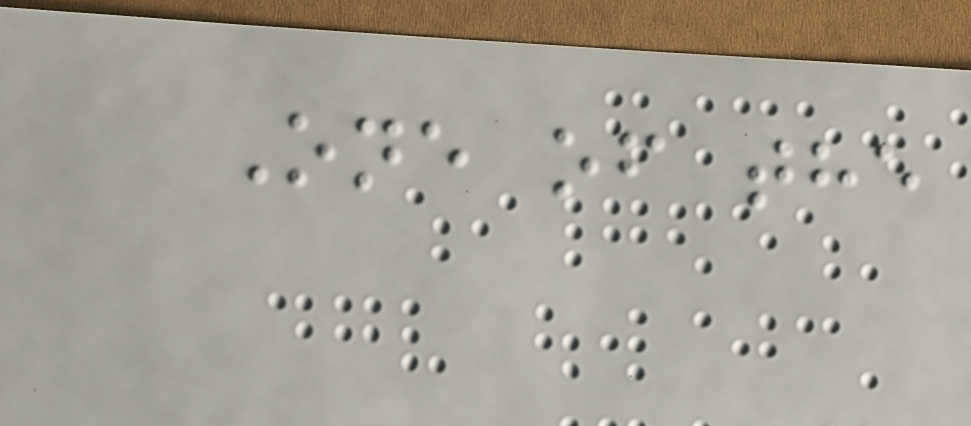One of the
